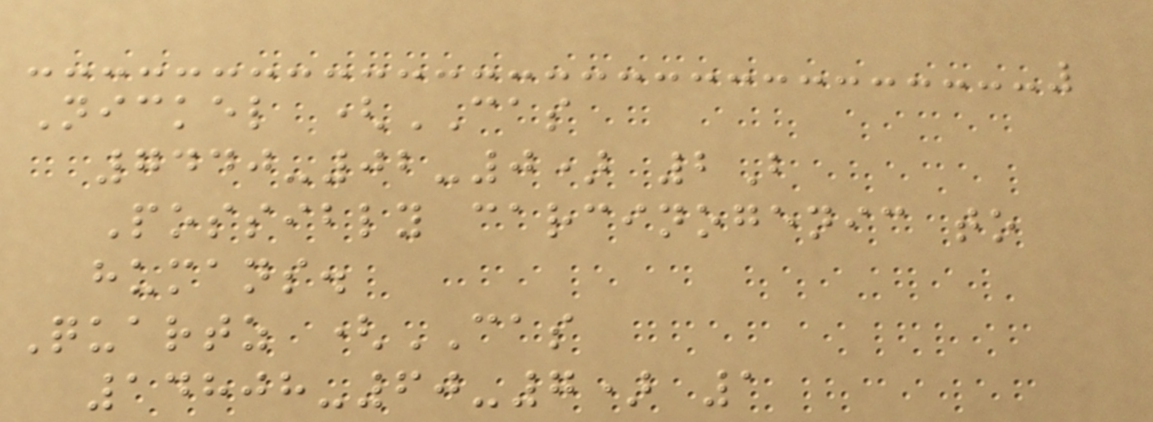Nickel (CAS
7440-02-0) 2B
Possibly carcinogenic to
humans.
Quartz (CAS
14808-60-7) 1
